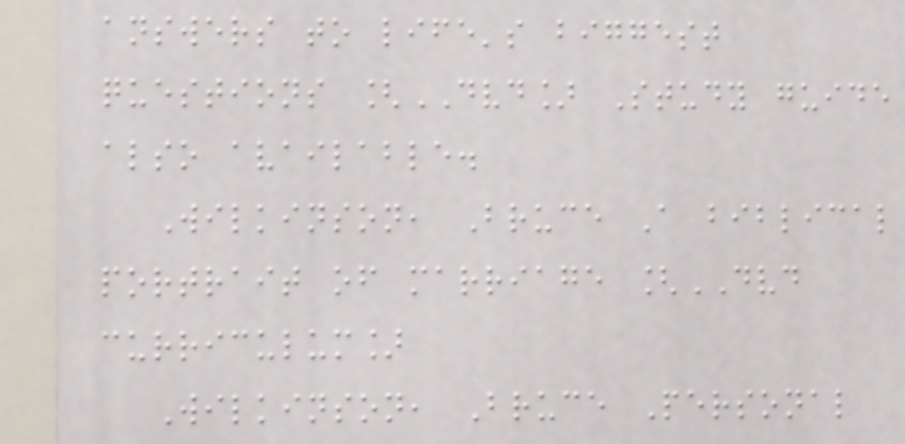answers to life's biggest
questions [DVD] Study guide
also available.
Wilkinson, Bruce A biblical
portrait of marriage [DVD
curriculum]
Wilkinson, Bruce Personal
